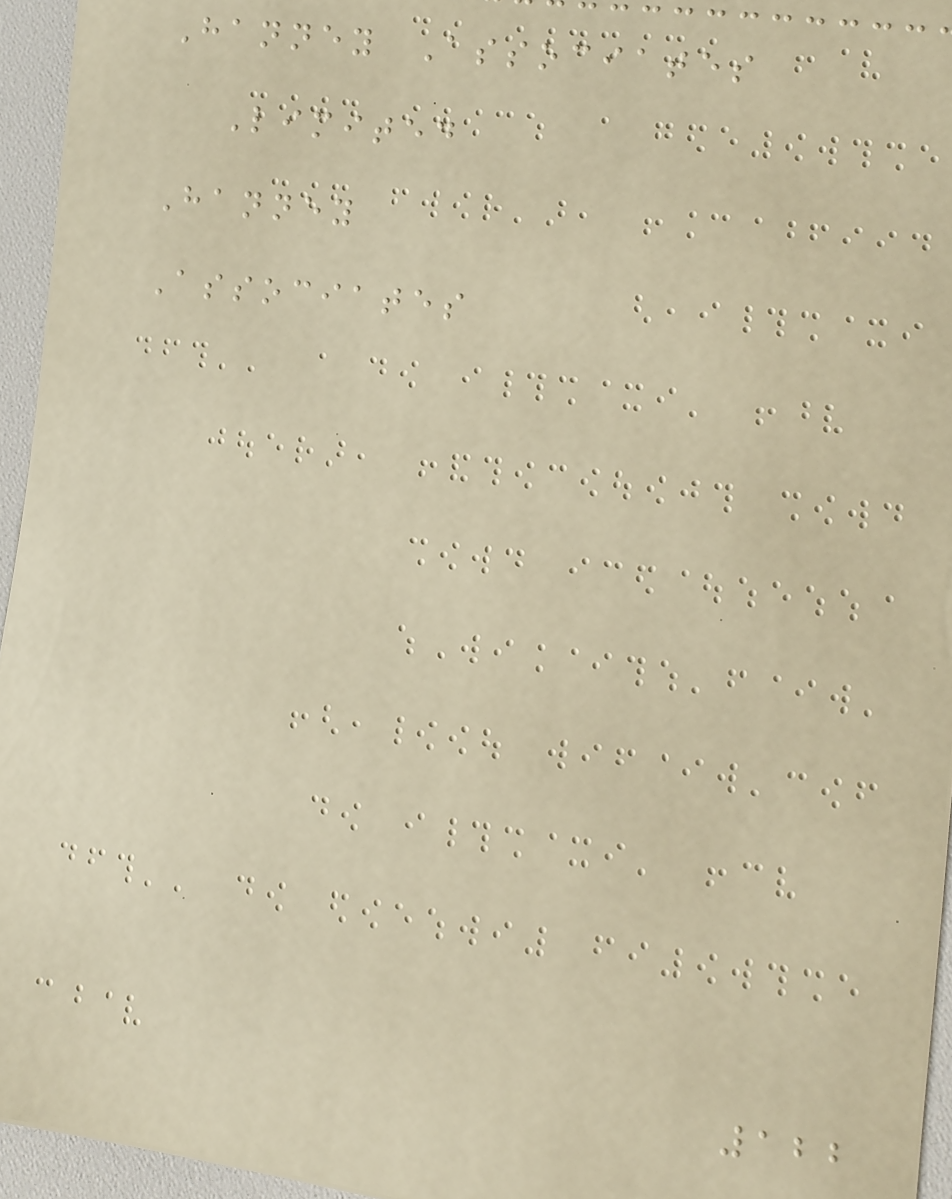Hanney Associates
Limited
Hanney
Associates
122
